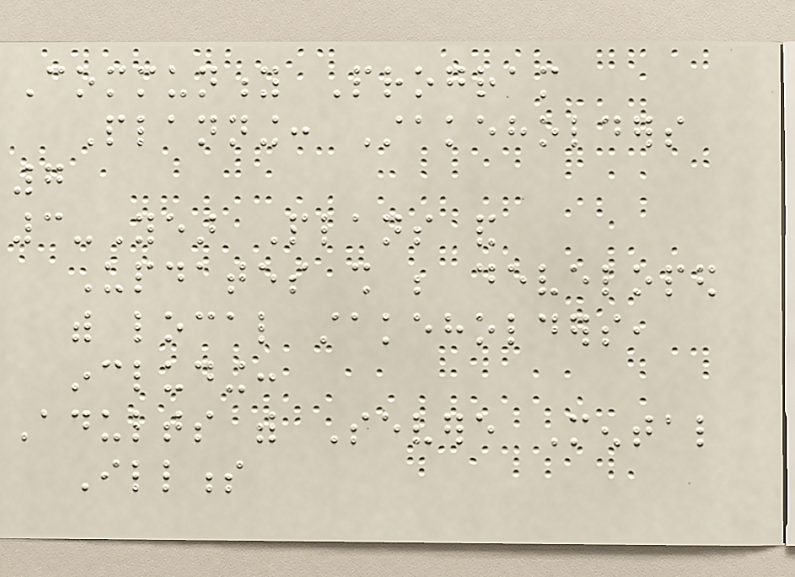Community Program
Planning: Stakeholders
7
3-Year Plans and
Updates shall be developed
with local stakeholders,
including:
Adults with Severe Mental
Illness
